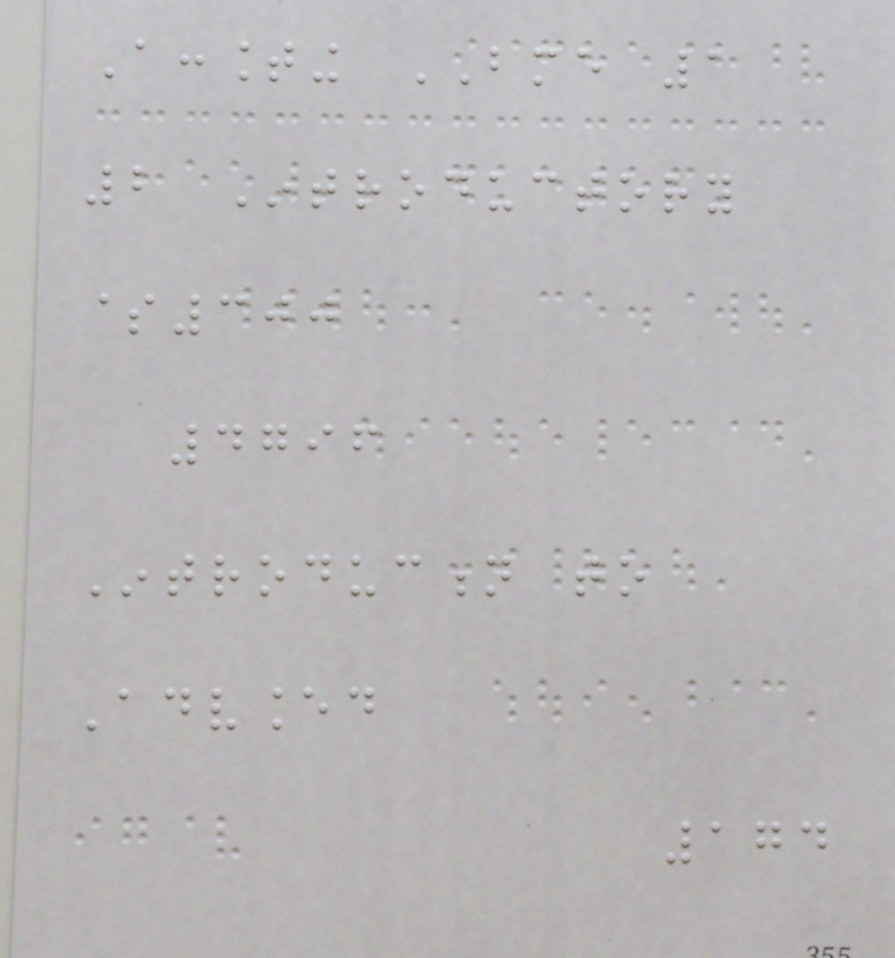Accounting BME 1
2 Introductory
$300
4796
Introduction to
Advanced
174
